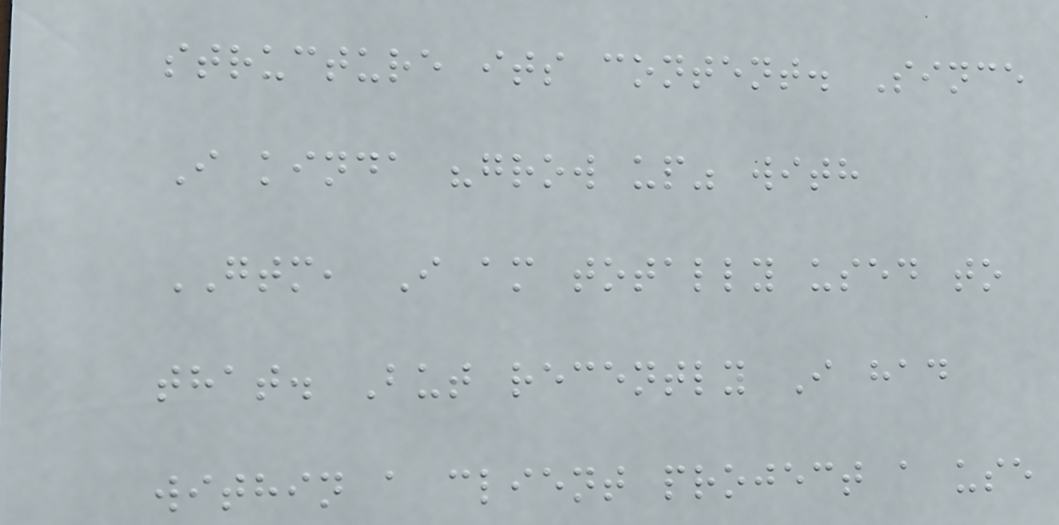structure its content. Since
I kinda "grow up" with
GTM, I am totally used to
that. But recently I had
within a client project a use
